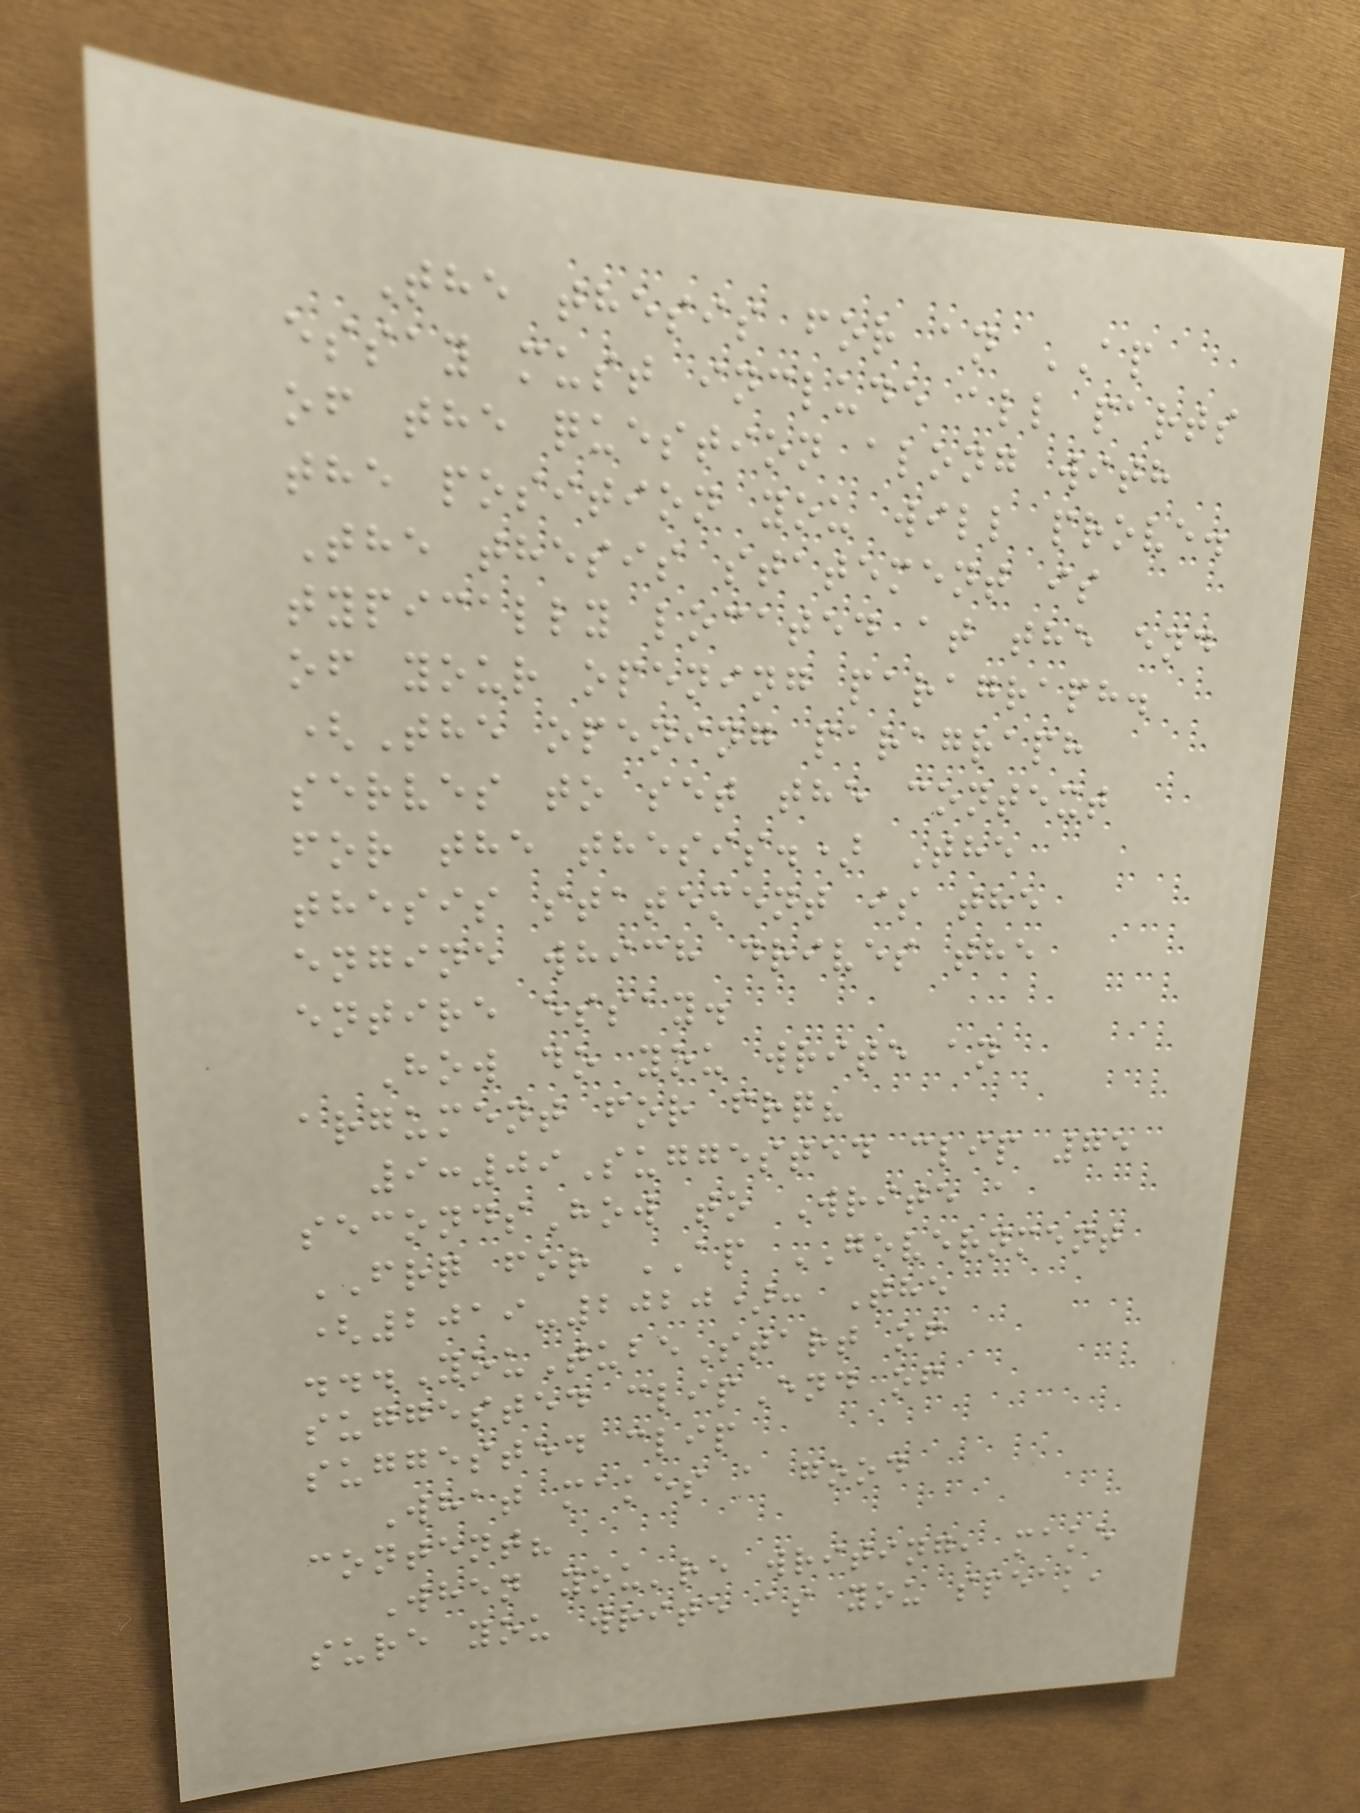The thesis for an AP
essay must include all parts
of the question along with
the position you will prove.
The thesis statement is
typically located at the end
of your opening paragraph.
(The opening paragraph
serves to set the context
for the thesis.) The
thesis statement is the
engine which drives the
entire essay.
How do you write an
argument for frq?
9:09Suggested clip 75
secondsHow to Write a
FRQ for AP GOVERNMENT
(2019-2020): The
...YouTubeStart of
suggested clipEnd of
suggested clip
What makes a good
content?
When you're writing, make
sure you write as you speak,
